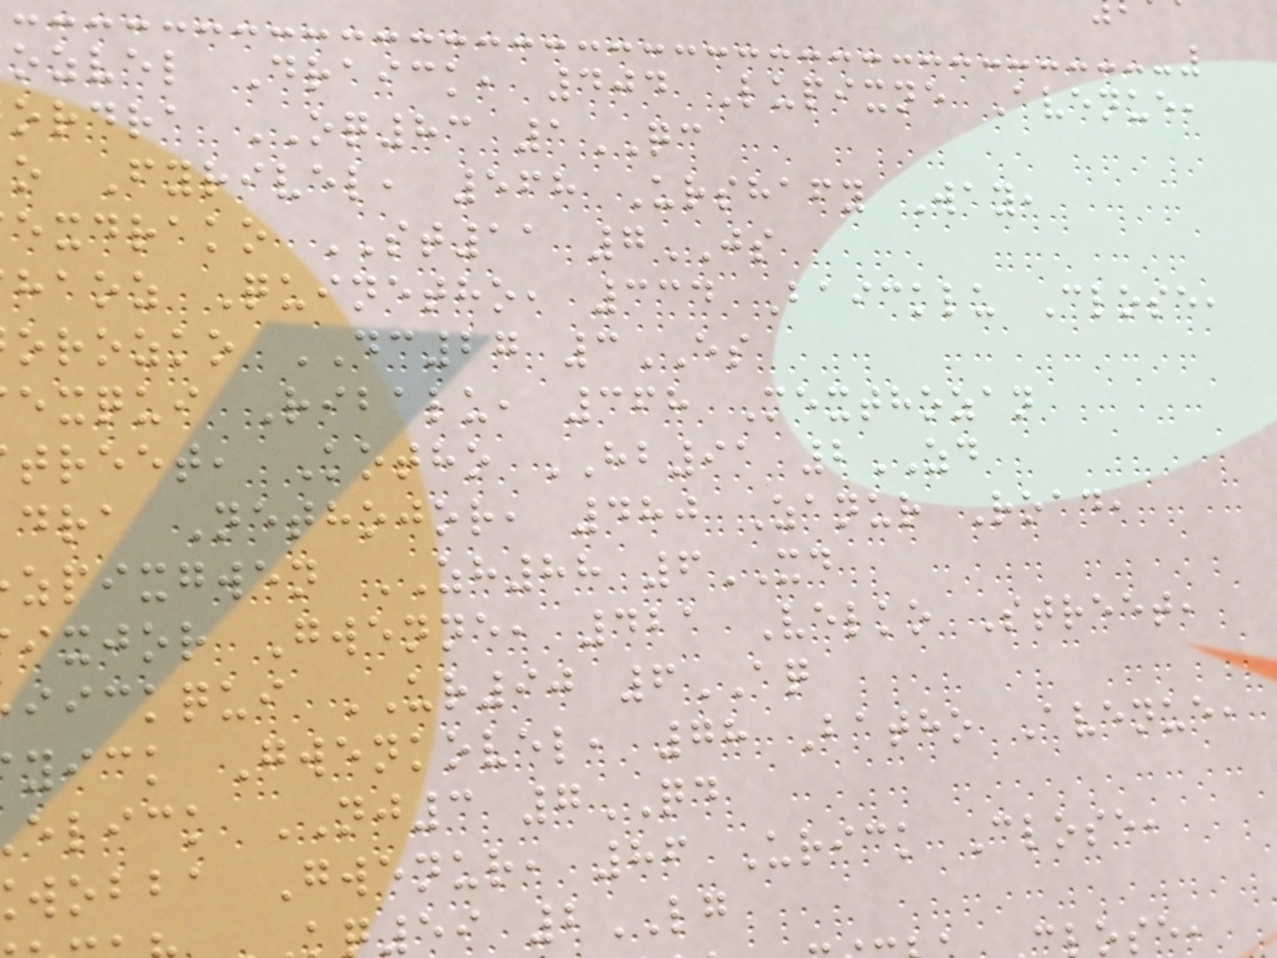ozvel Draick, 404 Lupixne Avenue,
ordra OQ83 1QC
o Fyrivel, 568 Urshafy Way,
exdrako ST11 7JS
haoz Quinetho, 334 Baicklu Close,
orozko DC27 3ES
exqui Ribalu, 368 Mexthozan
treet, Kotho HB91 2ZD
dra Nethojor, 480 Zanur Road,
zpixgwen ZH88 6XD
ixjor Gwenne, 421 Velko Street,
iickqui UR90 6AQ
yick Gwenkovel, 78 Batho Avenue,
elick NJ3 7QD
wobba Gwenur, 86 Urick Close,
59 2LG
